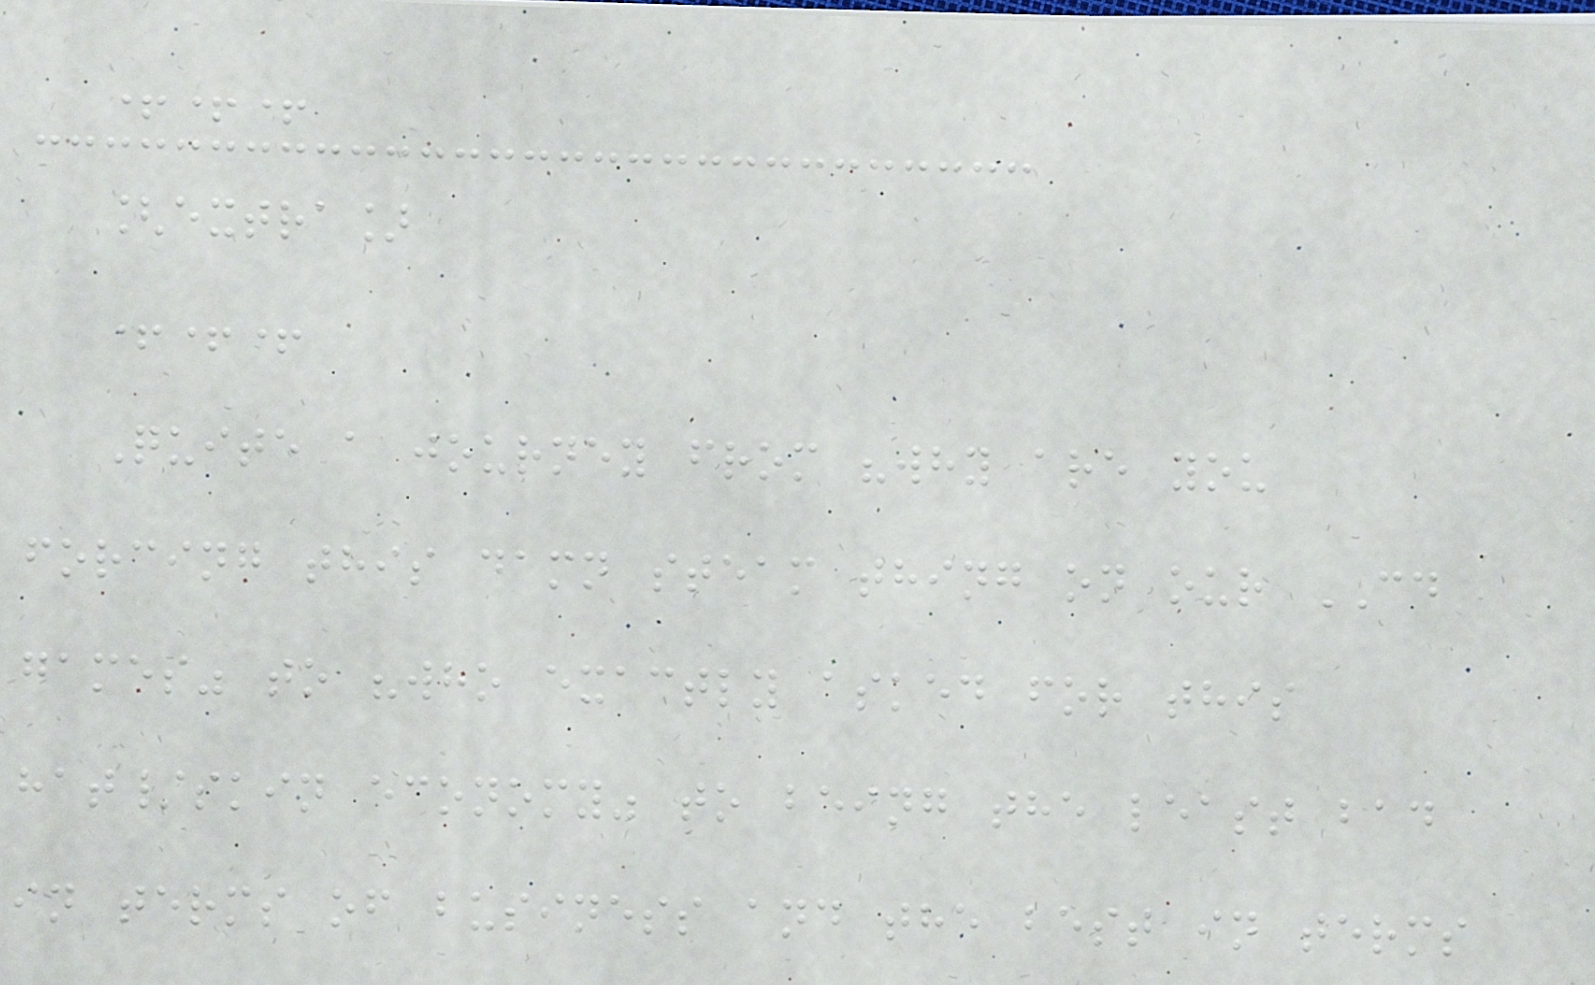+++
[extra]
+++
Quite a journey from "why are you
forcing this damn steam thing on our CD
games" to "who exactly asked for this
hat/skin economy" to being the least bad
in terms of business and the best in terms
